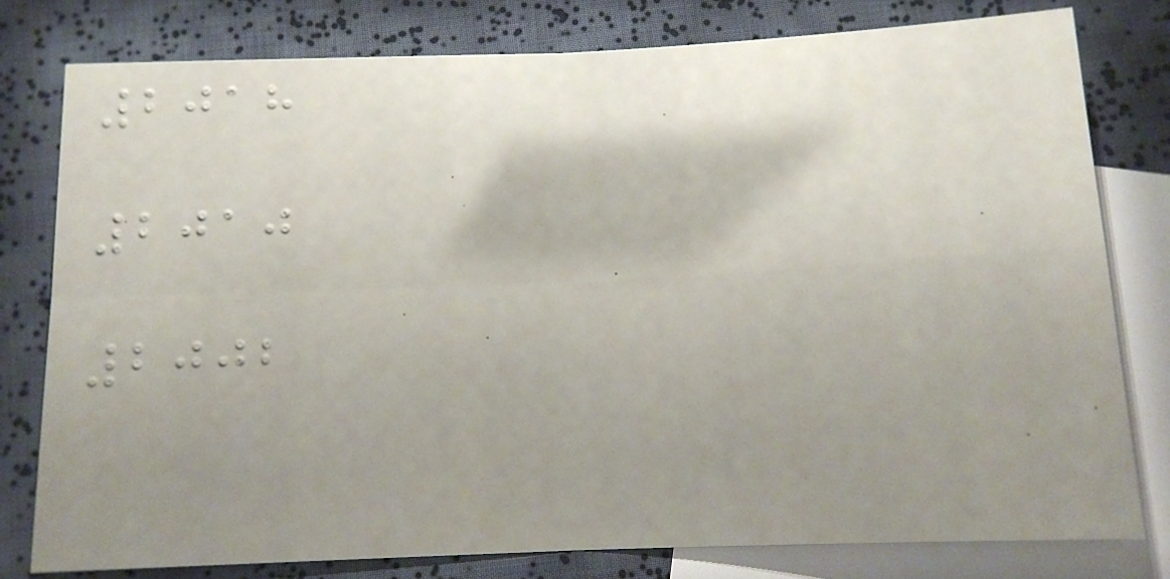2018
2010
2002
